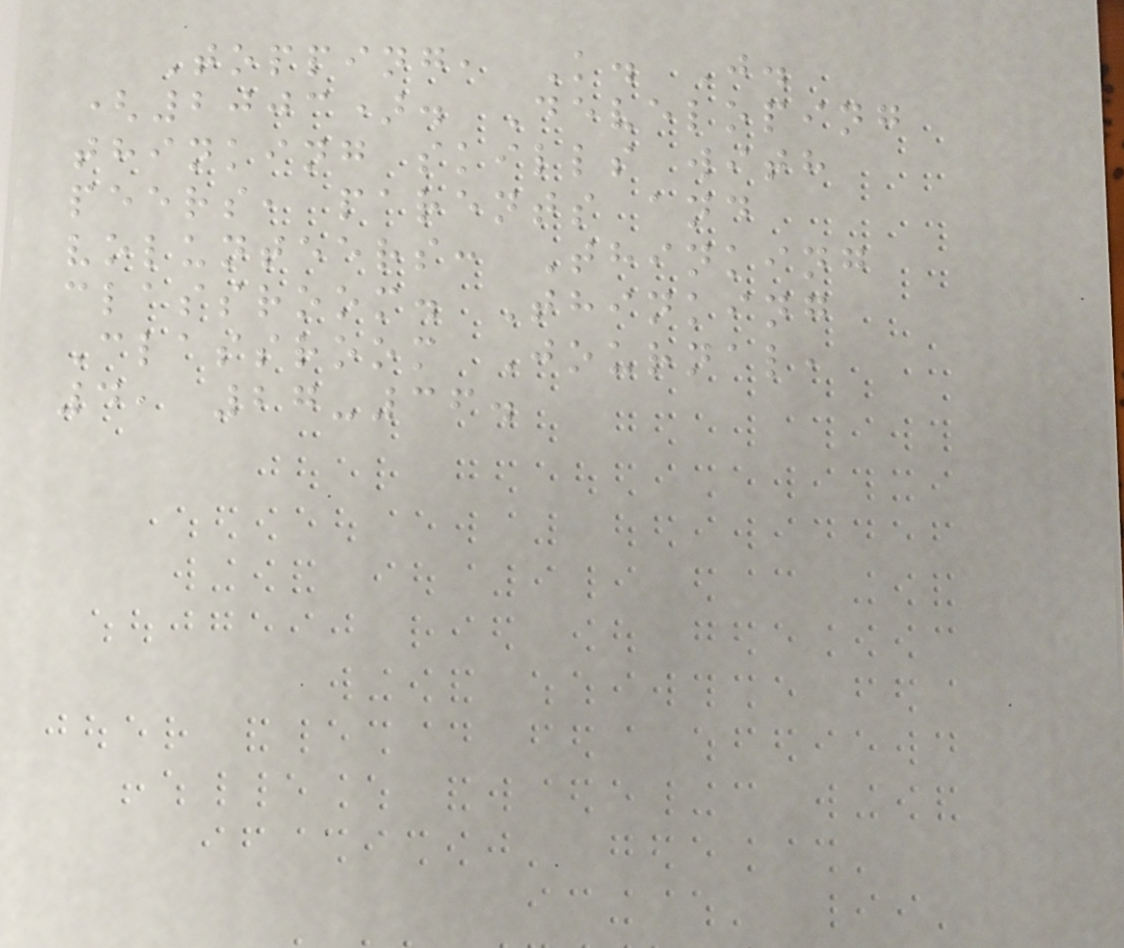Topping, K. J.
(2003). Developing
thinking skills with
peers, parents and
volunteers: Thinking
classroom. Thinking
Classroom Journal,
4, 27-36.
